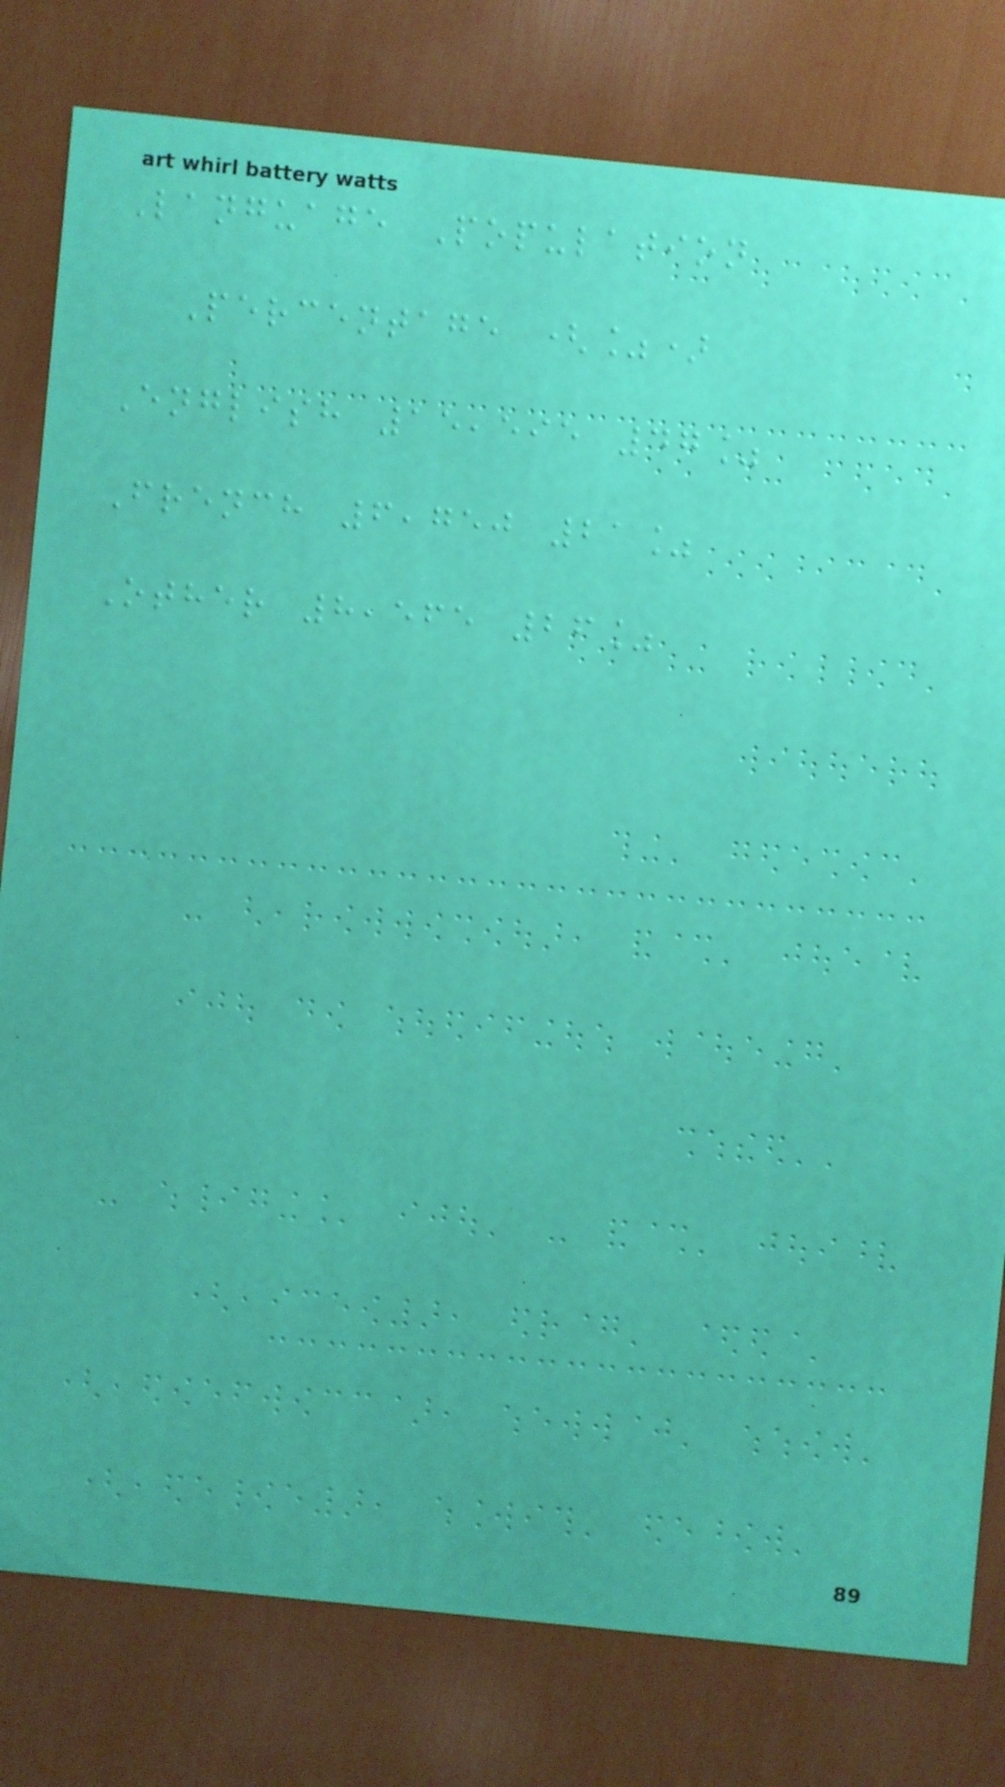Language Population
Percentage (%)
English 15,595 47%
French 6,750 21%
Other 8,565 26%
